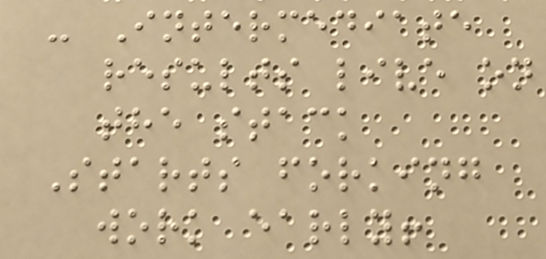- Intermediate
results live on
the stack
Starts forking
work early!
